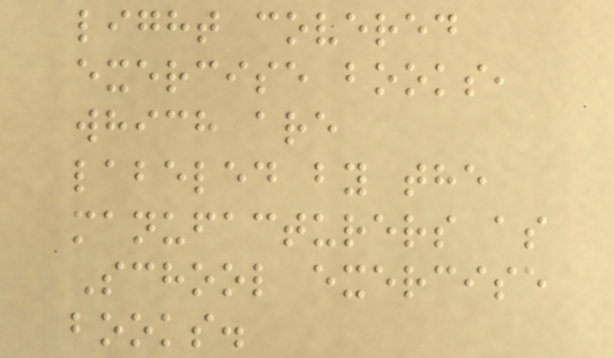light covered
exercise books,
which are
labeled by the
manufacturers as
School exercise
books.
